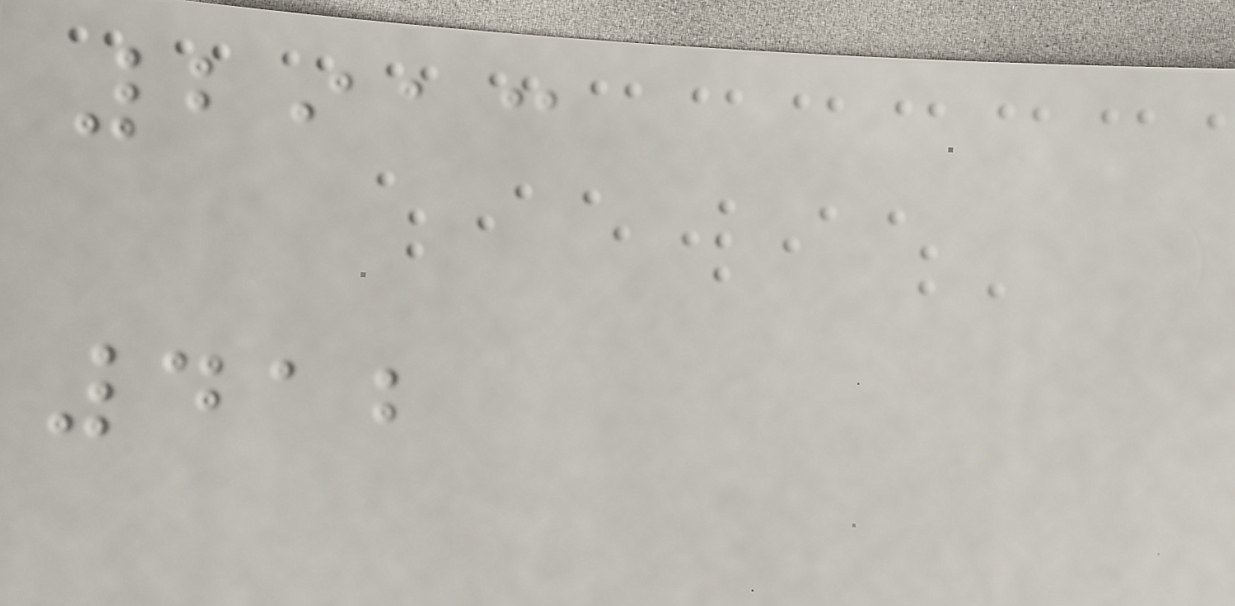2913
412
